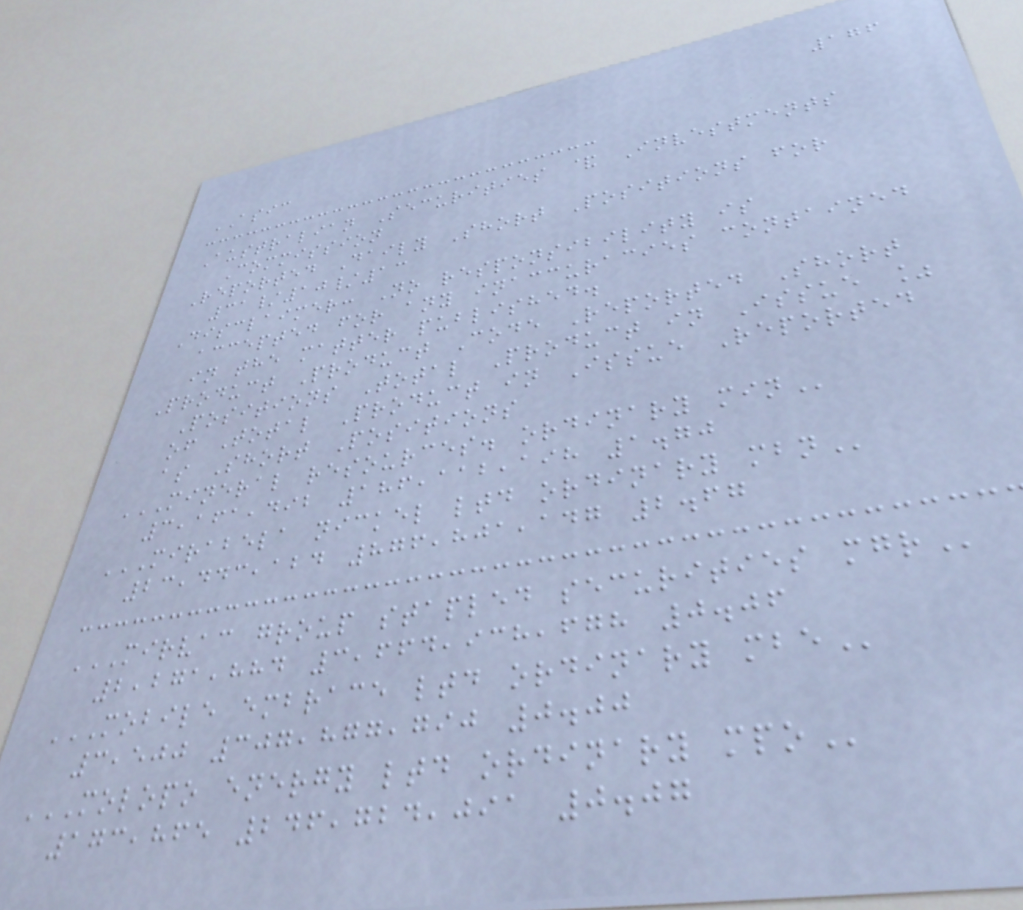176
ASIC
Australian Securities & Investments
Commission
Reported Daily Short Positions for
31/10/13
Disclaimer: No responsibility is
accepted for any inaccuracies contained
in the matter published.
Product Product Code Reported Short
Positions Total Product in Issue %
of Total Product in Issue Reported
as Short Positions
MINERAL RESOURCES. ORDINARY MIN
3,161,492 186,112,198 1.70
MIRABELA NICKEL LTD ORDINARY MBN
23,443,124 876,801,147 2.67
MIRVAC GROUP STAPLED SECURITIES MGR
2,271,884 3,664,938,678 0.06
MOBILE EMBRACE LTD ORDINARY MBE
3,500 307,877,790 0.00
MOLOPO ENERGY LTD ORDINARY MPO
173,865 246,724,091 0.07
